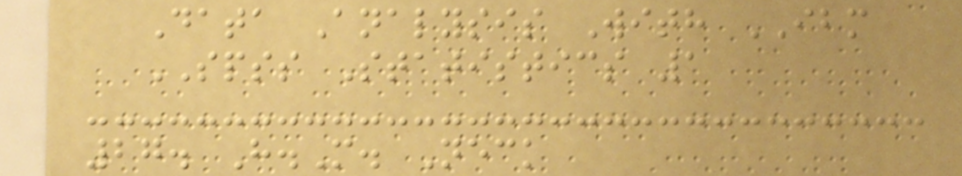Data Analysis With IBM
SPSS Statistics 1
27. H.M. Neck
